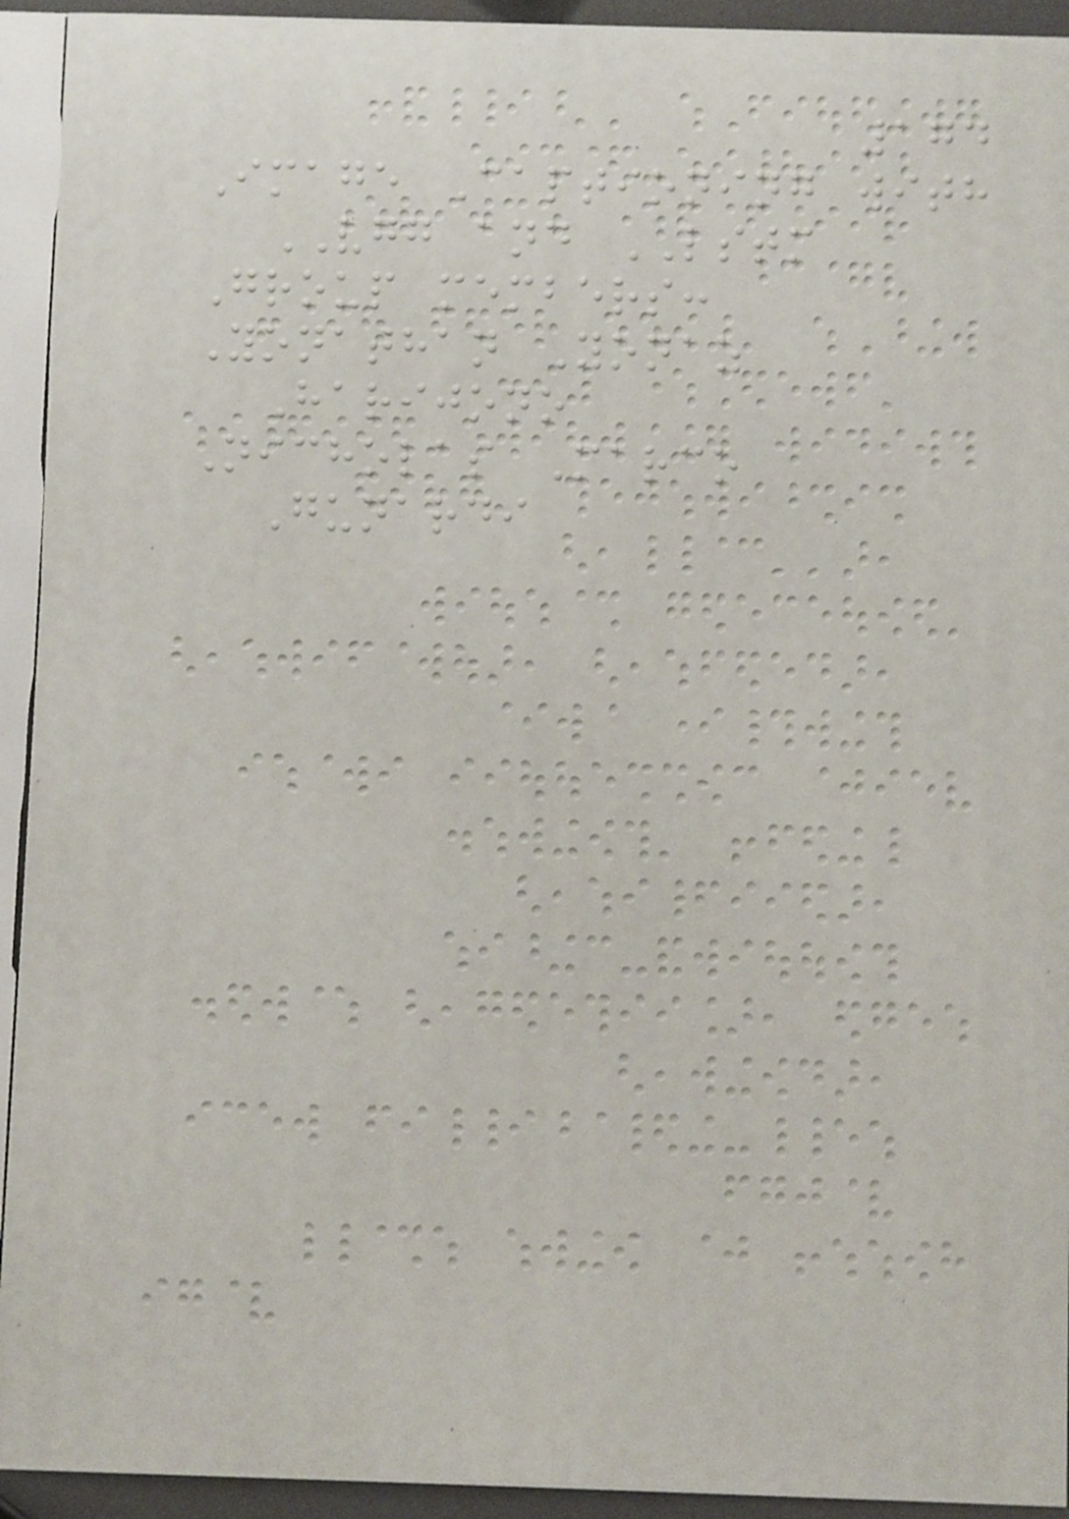174
Image Captioning with
VGG and LSTM
Group members:
Yonathan Yonaz
Harijono
Nicholas Marco
Gunardi
